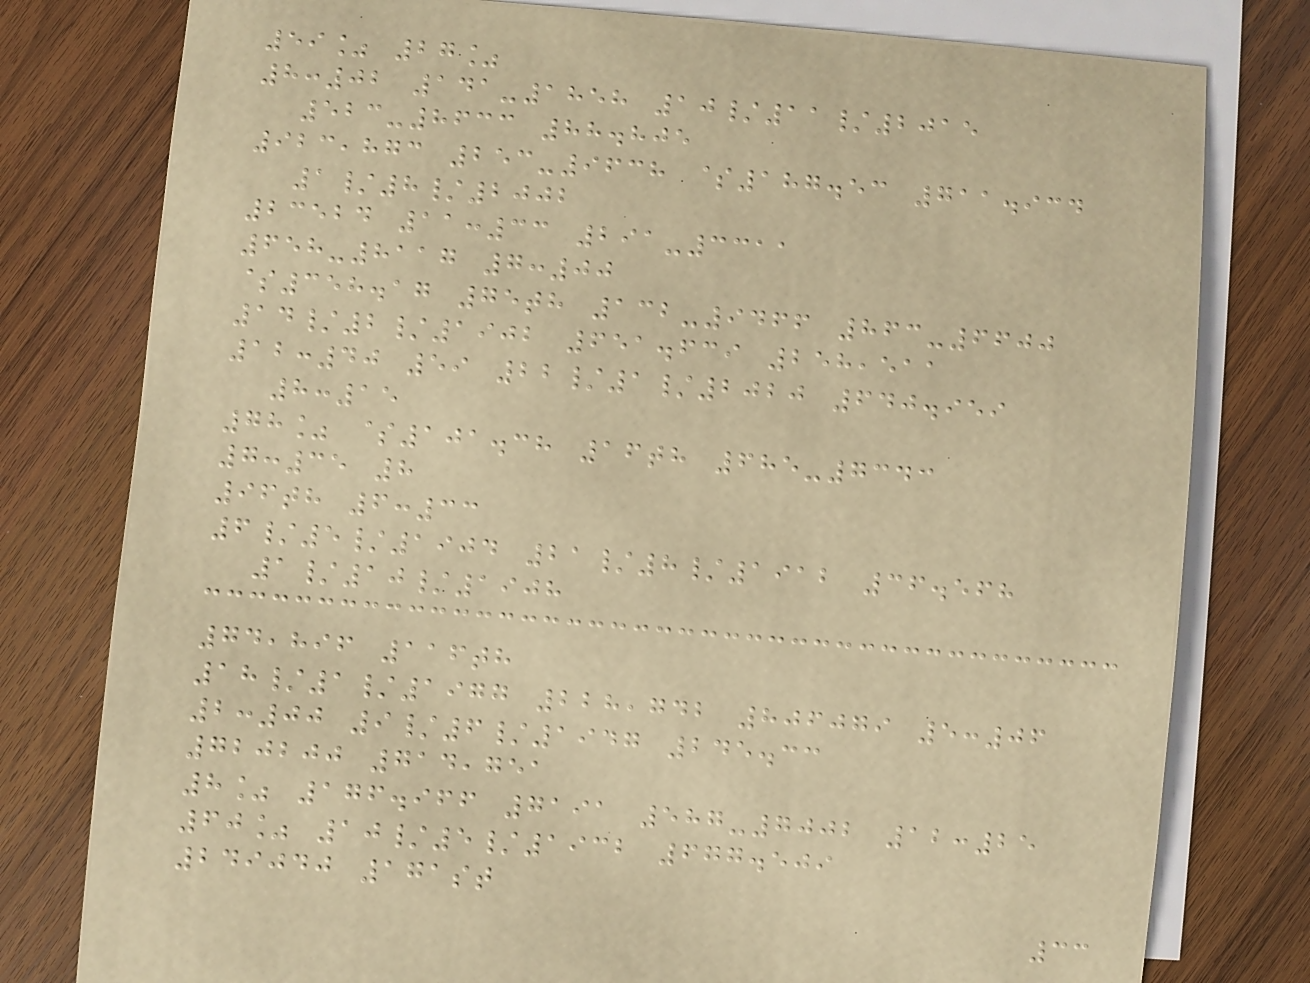59% 27%
8:02 141-1858 10/11/2015
523-8633 88.805
923,873 253-9638 $187.53 711.934
1/8/2002
23524 11:33 291-3311
658-8117 7:00
$358.17 75th 132-9466 863-6600
14/2/1902 651.639 258,511
12:40 59 22/1/2020 640.959
8:15
78% $101.38 16th 685-7343
7:35 8
96th 6:33
6/5/1904 21/8/1912 36.568
1/10/1908
74,896 116th
18/1/1977 228,742 806079 5:06
2:00 9/6/1947 245.33
720200 714,751
8% 176.966 7191 587-7002 12:25
60% 10/5/1932 677.509
249040 171st
33
